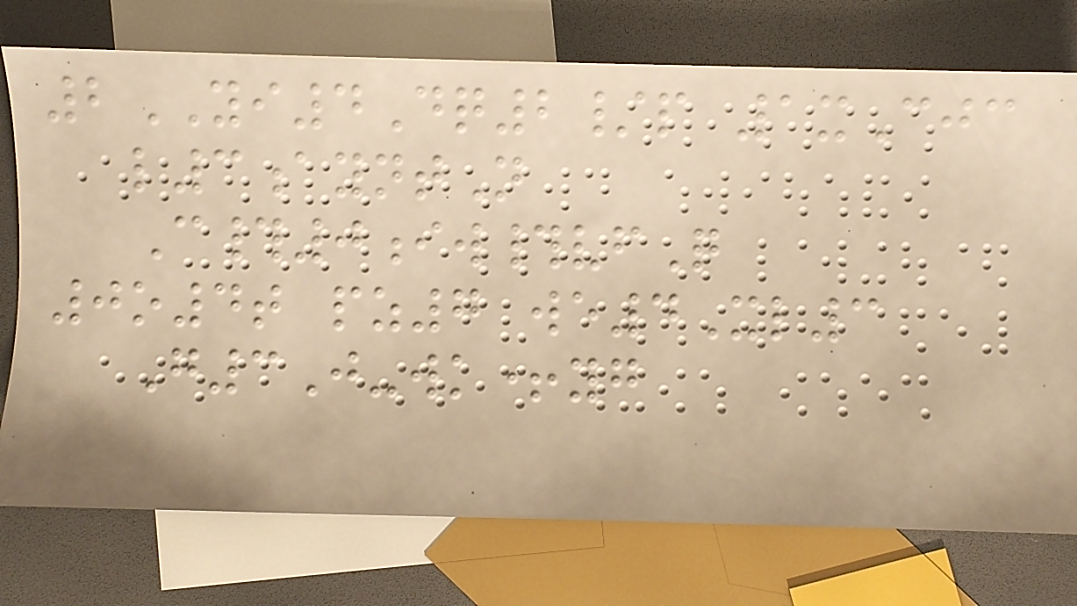2YI4Dq2/p 1xCjc
l3ayntN
C#0iw#vfQ
0o4t pz7 we4Xl3
G3J-wk+yg
